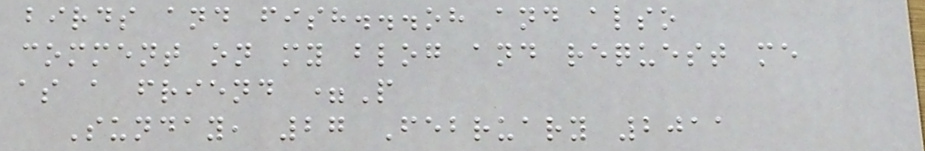birds and fish...oh and also
comment on my blog and request me
as a friend =P
Sunday, 27 February 2011
